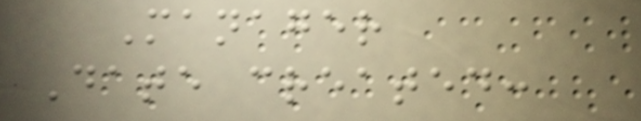Manager
Date created:
